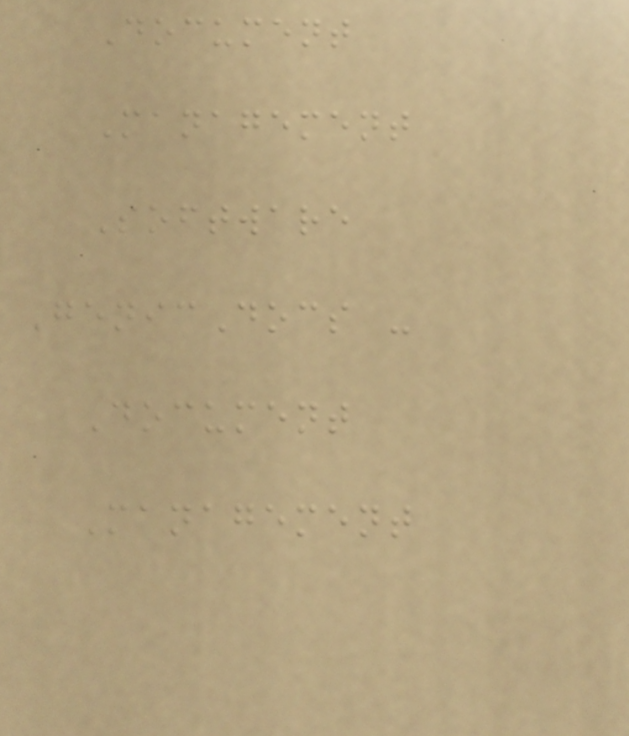Document
Management
Software
GenicDocs -
Document
Management
